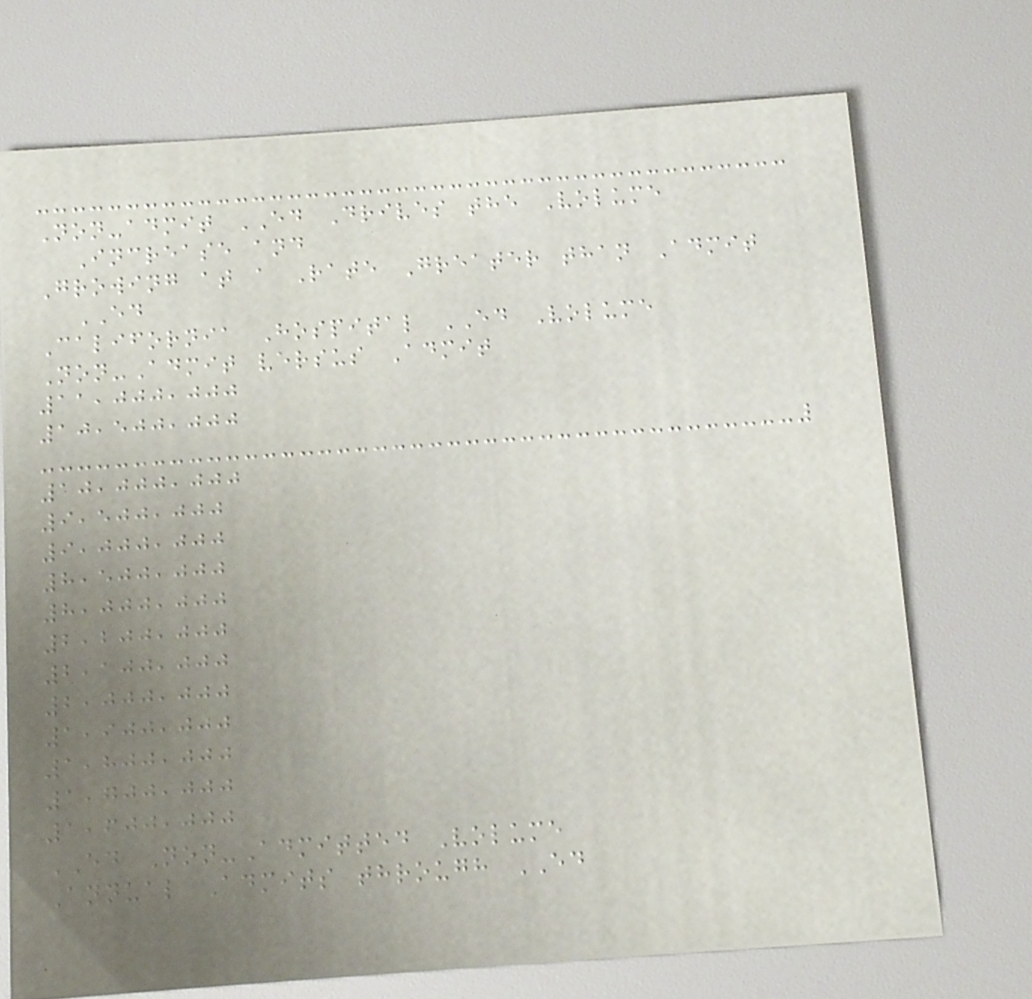Non-admit ED Drives the Volume
Increase and
Growing at a Rate Greater than Admit
ED
California Hospital ED Volume
Non-Admit versus Admit
11,000,000
10,500,000
10,000,000
9,500,000
9,000,000
8,500,000
8,000,000
2,200,000
2,100,000
2,000,000
1,900,000
1,800,000
1,700,000
1,600,000
ED Non-Admitted Volume
Annual Admits through ED
